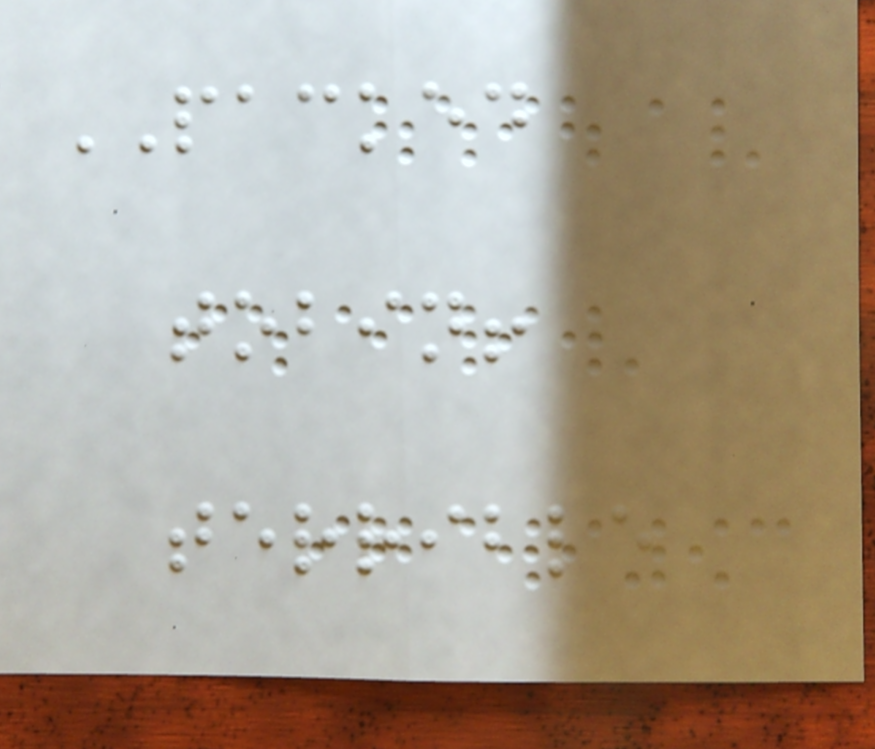PACKED
tobin!
terrible
